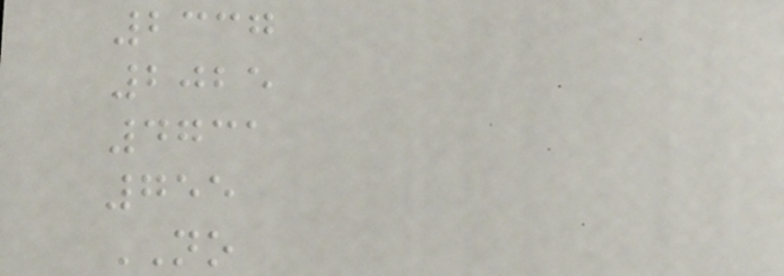2337
2025
4731
755
NO
